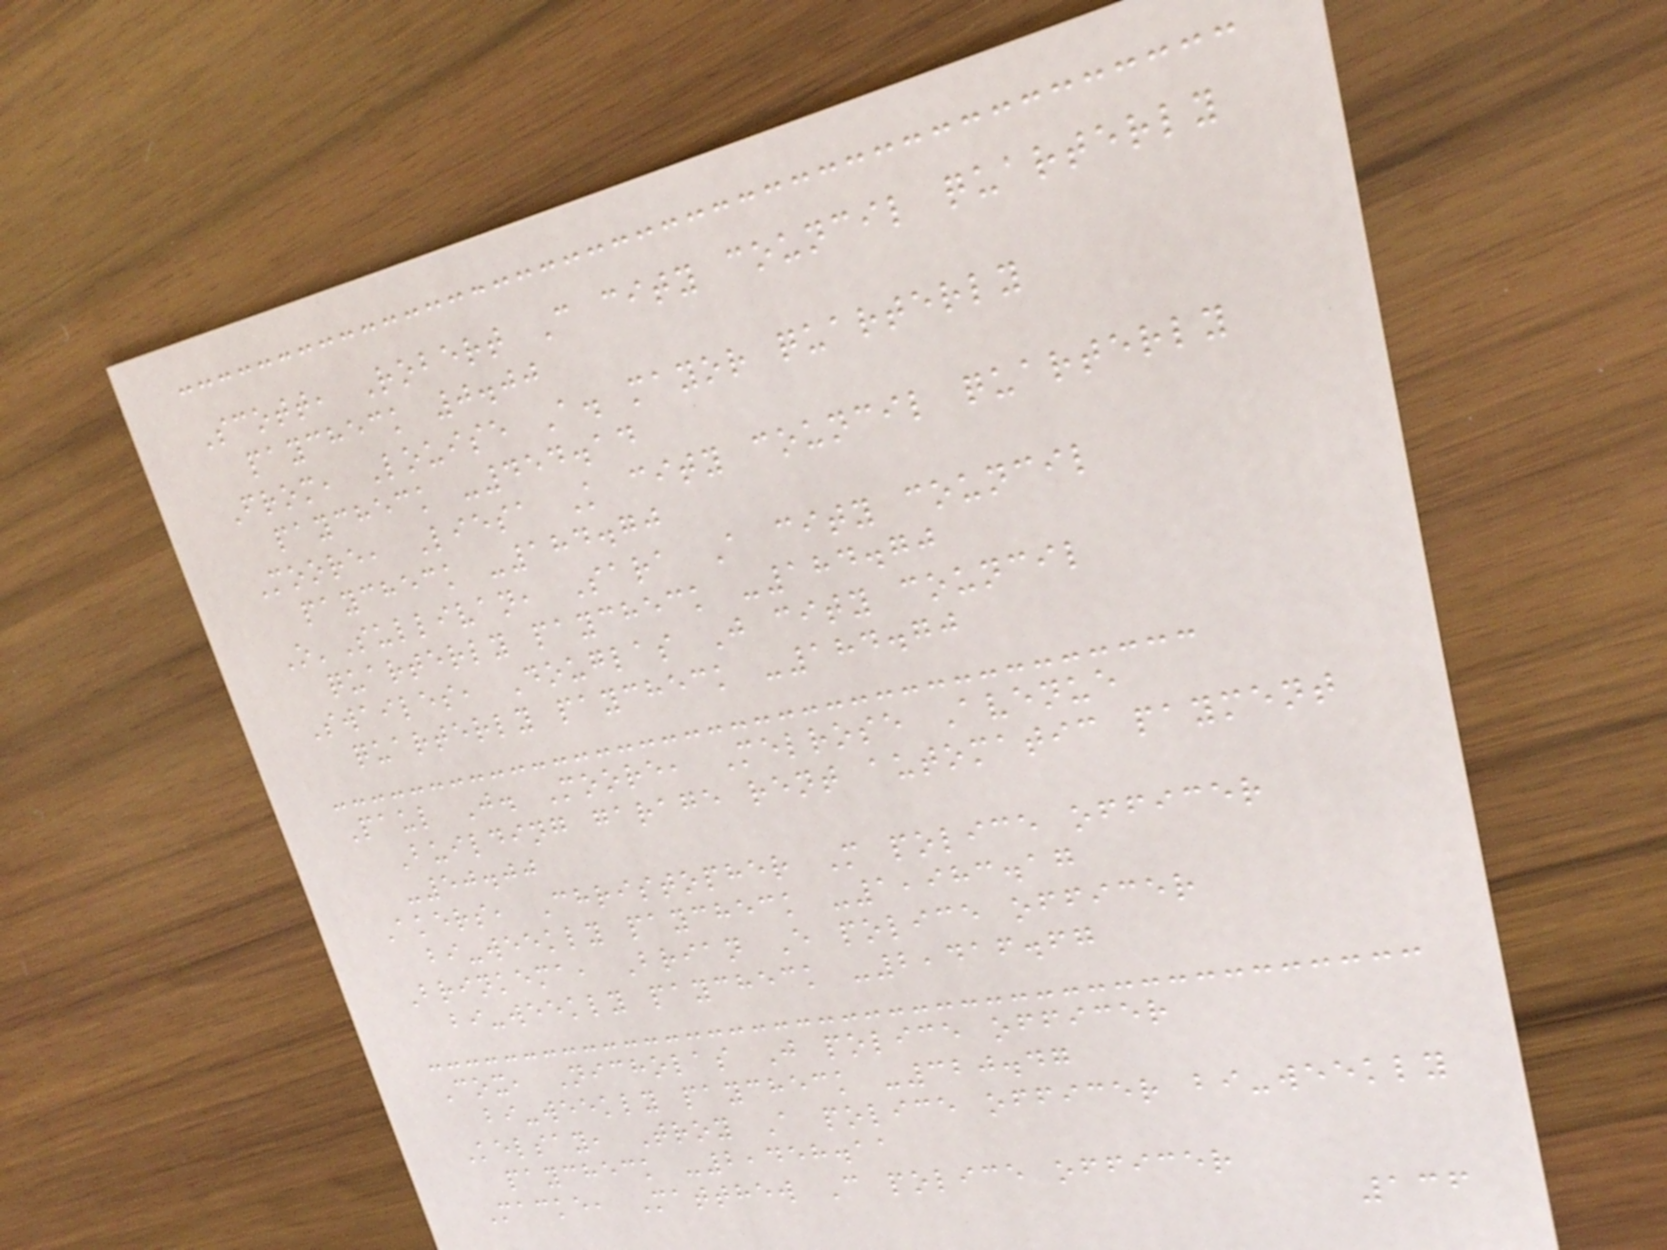Scott, Robert C city council quarterly
paycheck 0.00
From, Louise A. mayor quarterly
paycheck -454.14
Moore, Liesa K city council quarterly
paycheck -184.70
O'Sullivan, Sara A city council
quarterly paycheck -184.70
Swailes, Douglas J city council
quarterly paycheck -184.70
Paul J. Moore, Melrose Avenue
Building garage rent automatic payment
-50.00
Akers, Christopher M police officer
bi-weekly paycheck -1,983.17
Brinkema, Brian E police officer
bi-weekly paycheck -2,416.67
Cox, Nicholas J police officer
bi-weekly paycheck -320.47
Kelsay, Troy A police officer bi-weekly
paycheck -2,458.11
Macke, Matthew C police officer
136
